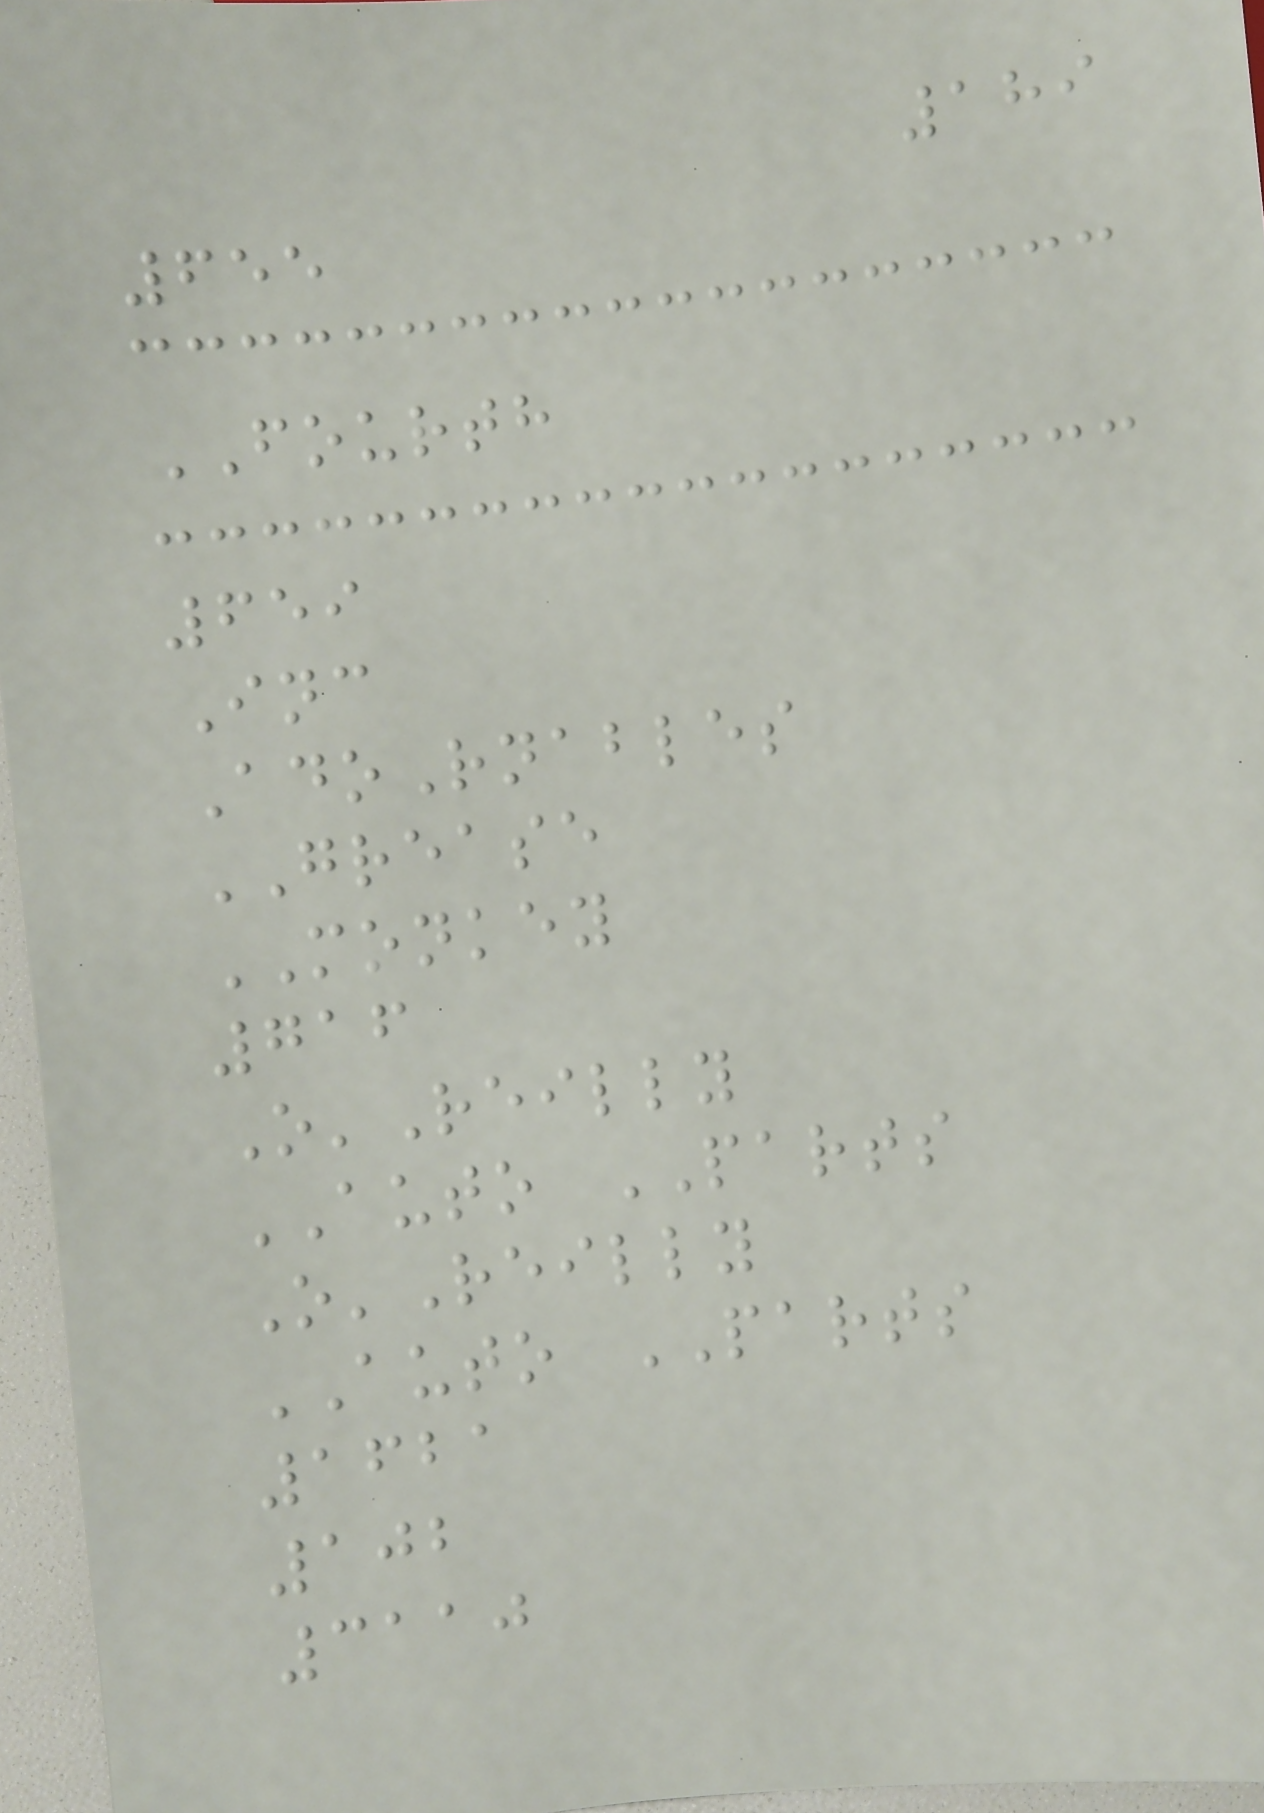189
655
FOURTH
659
Inc
AdoRnables
GREASE
MONKEY
716
O'Reilly
AUTO PARTS
O'Reilly
AUTO PARTS
1621
102
3110
